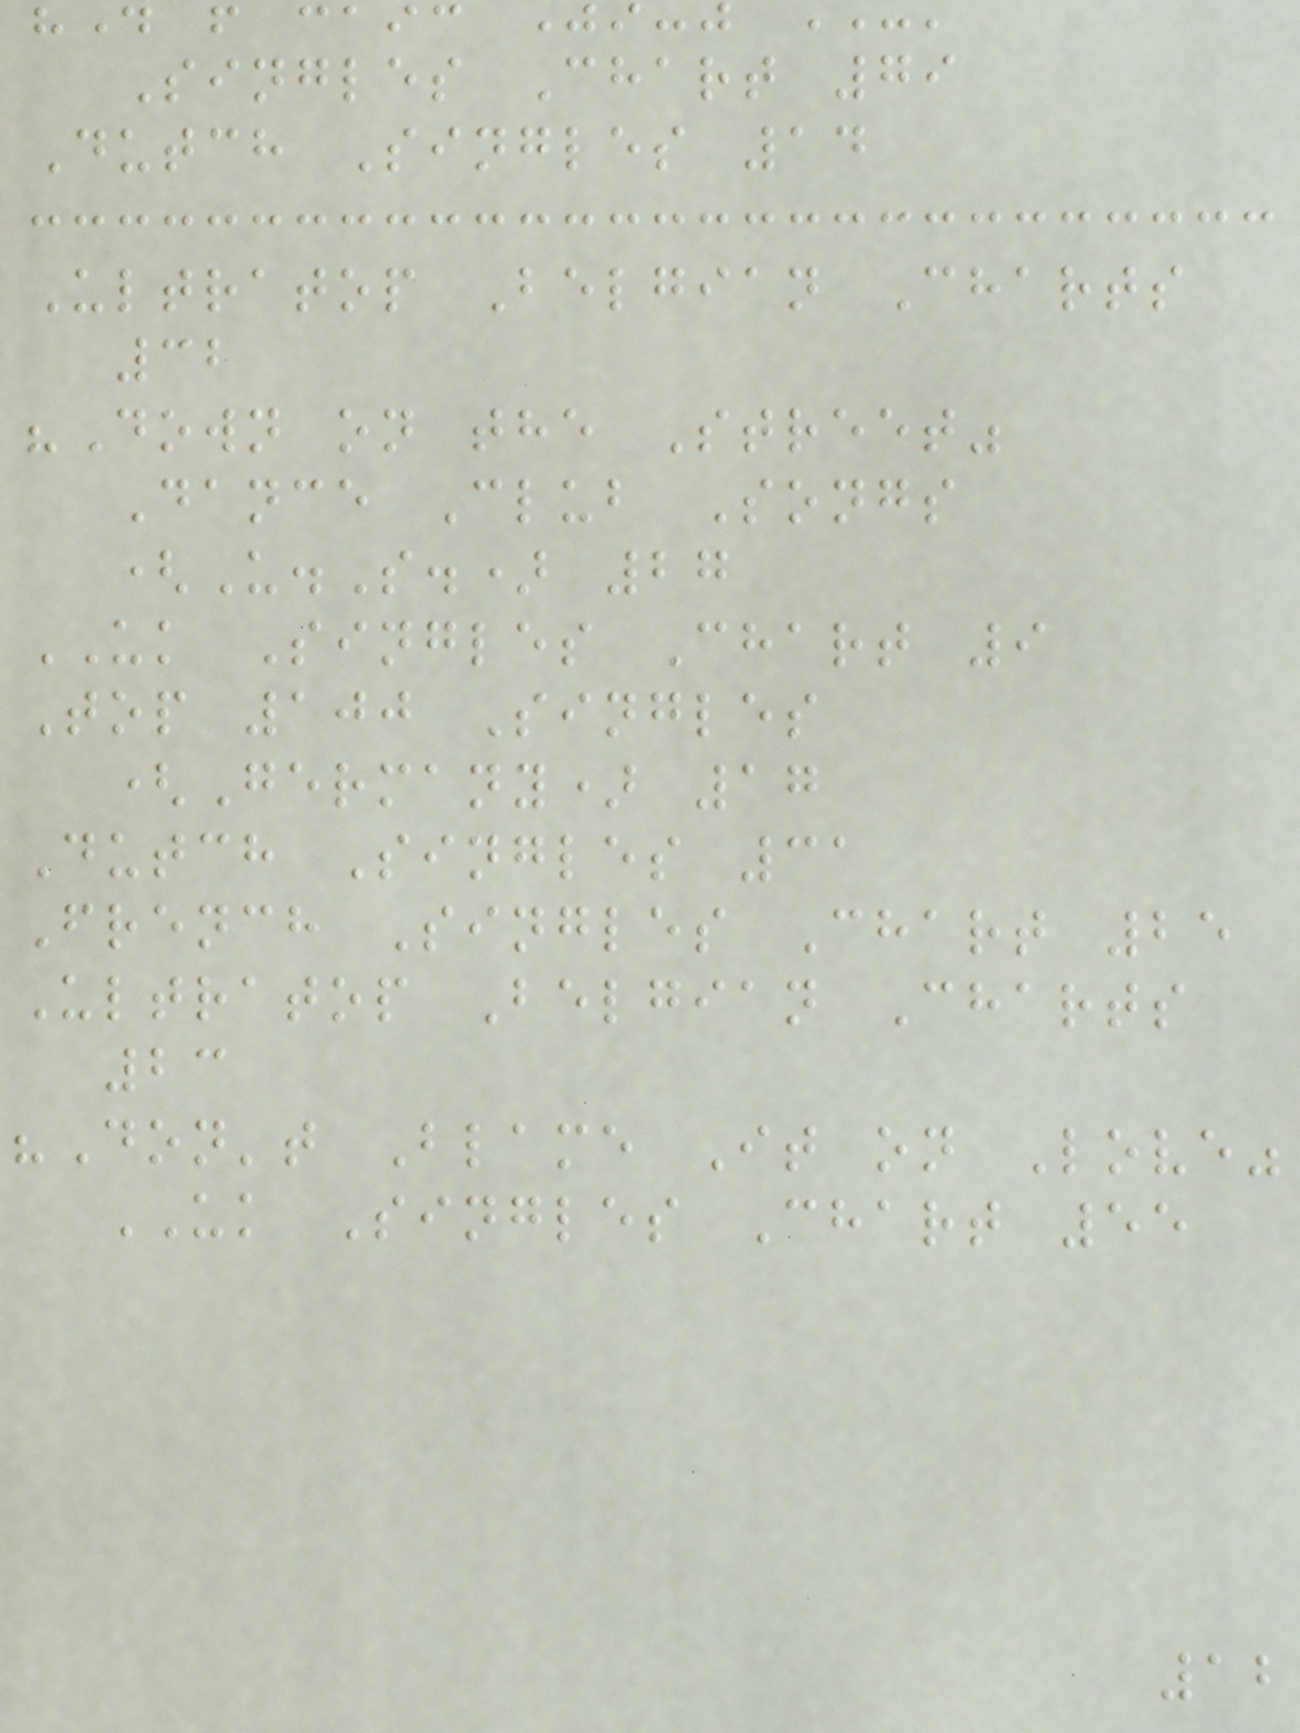Singles Chart 79
Dutch Singles 14
Ultratop Belgian Charts
32
"Down on the Street"
Dance Club Songs
(U.S.) 27
UK Singles Chart 9
Top 100 Singles
(Germany) 17
Dutch Singles 31
French Singles Chart 25
Ultratop Belgian Charts
23
"Don't Blame It on Love"
UK Singles Chart 55
12
